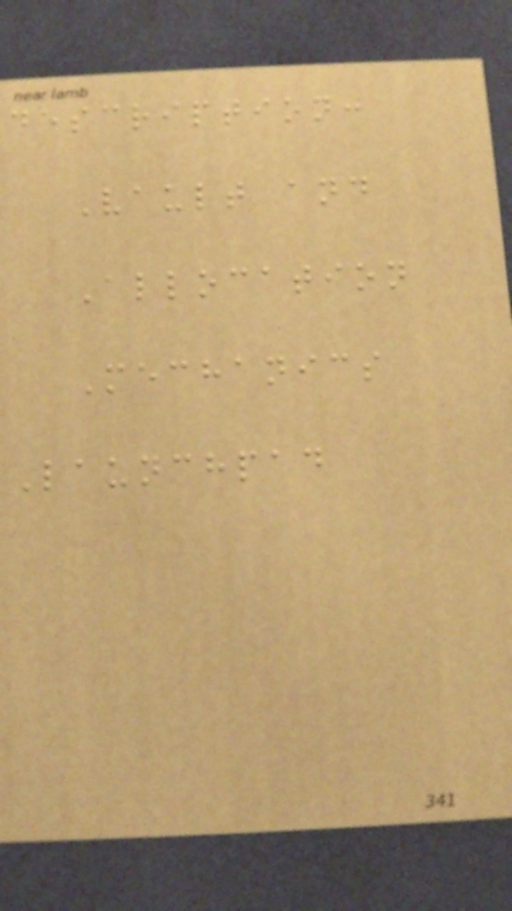description:
Vault and
Allocation
Mechanics
Launchpad
